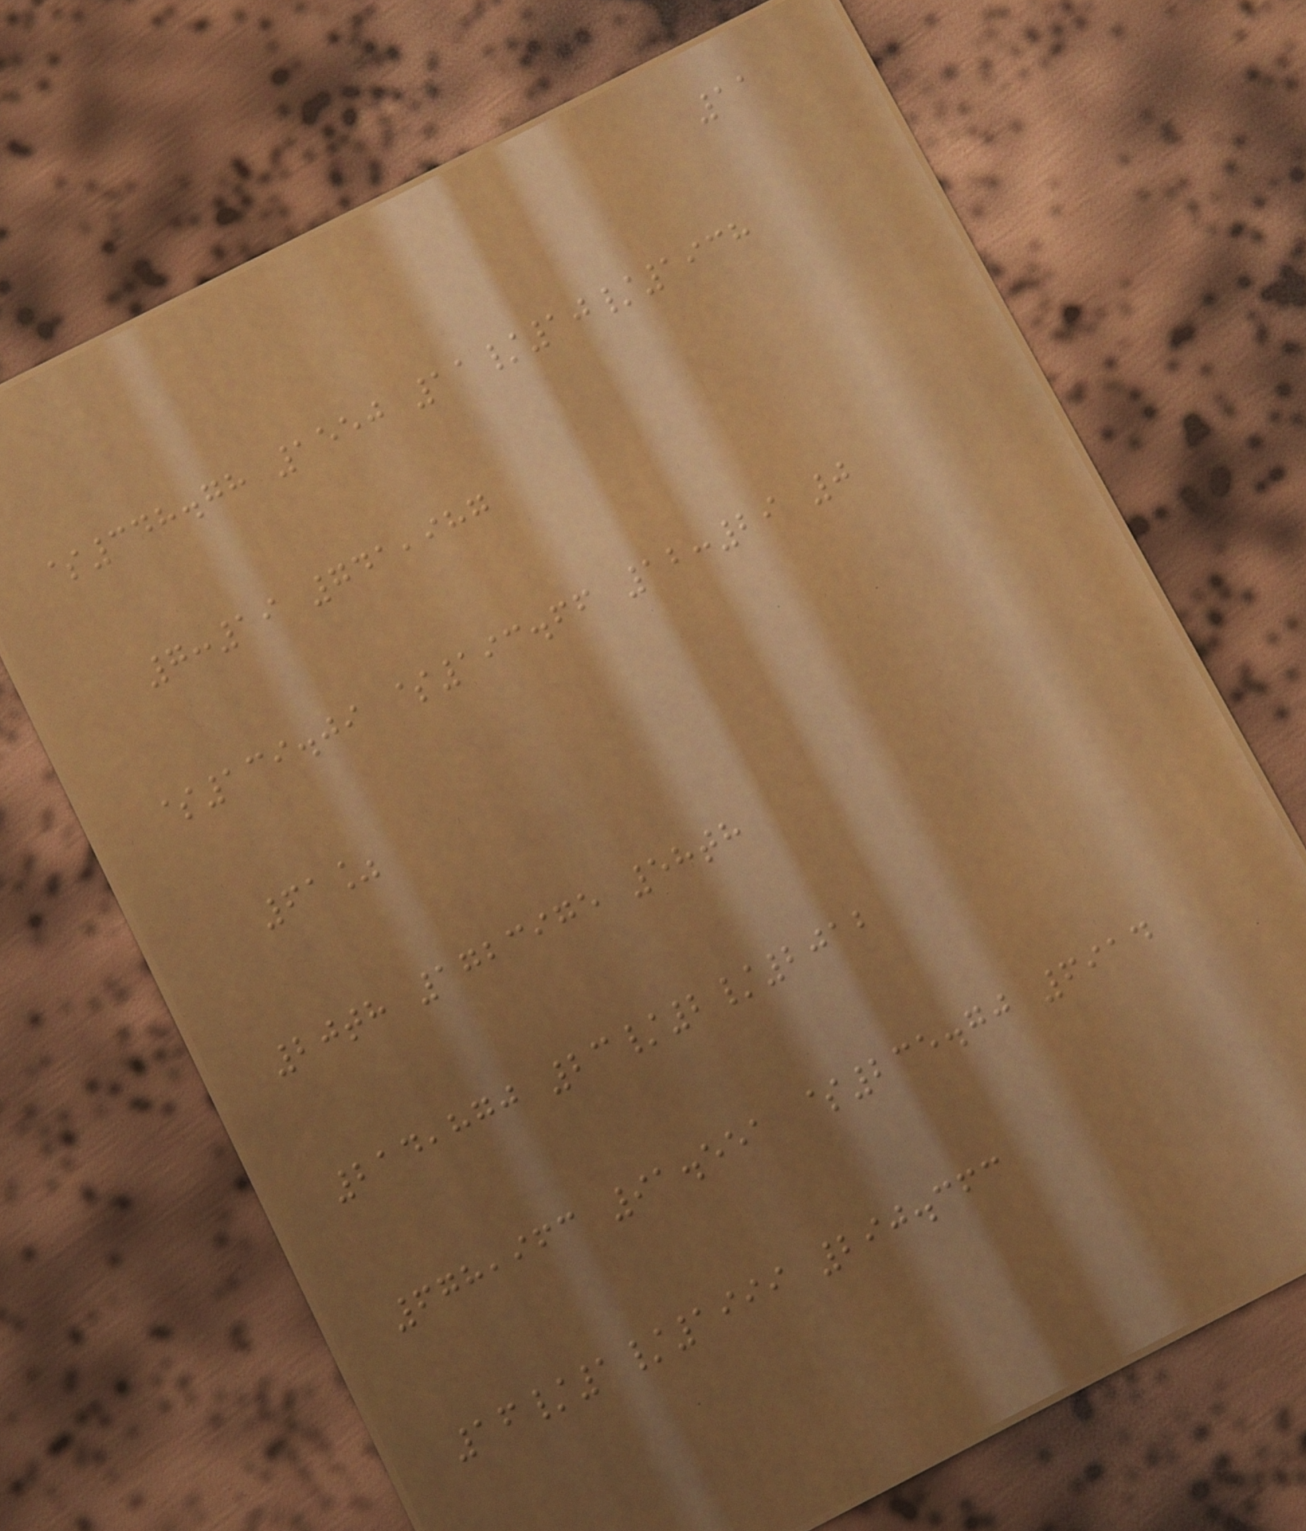11
$348.78 1550 11/10/1938
7:19 741,987
$139.09 $193.66 12:29 0
61%
20th 1723975 58th
214,870 23/2/2012
678,963 91.551 $235.70 6914
16/1/1999 290.363
